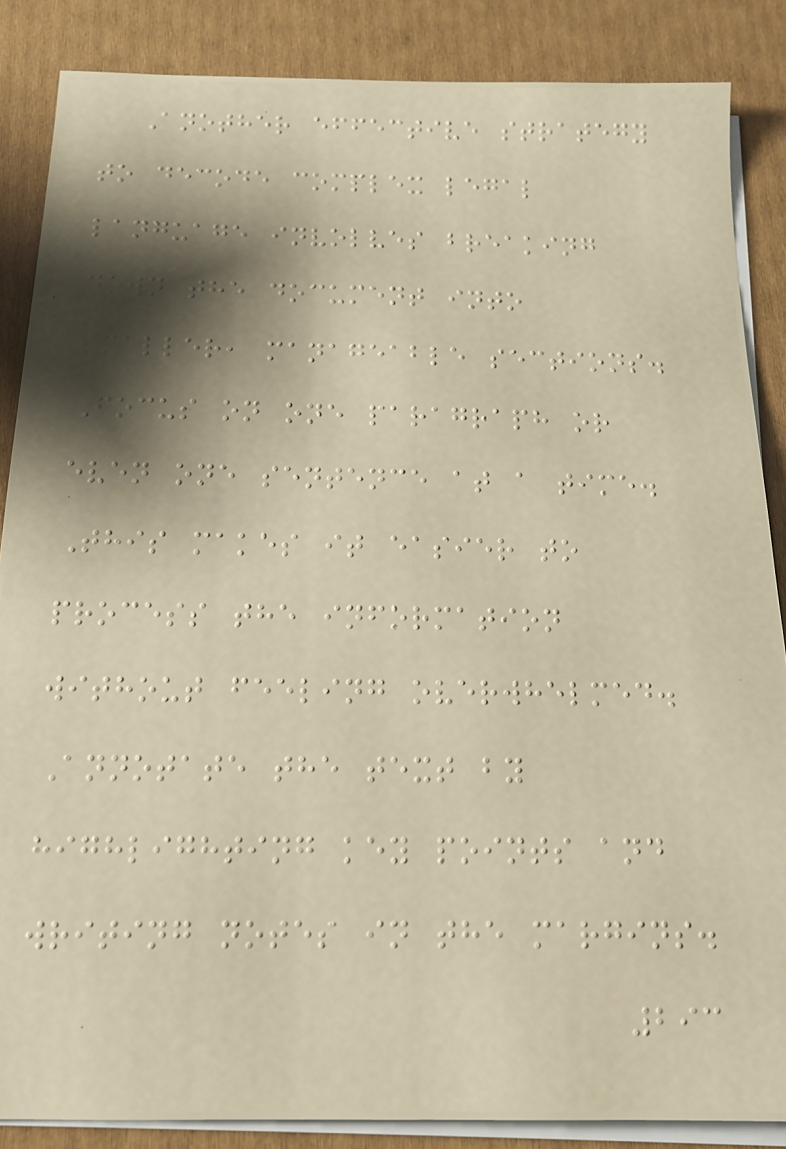Another effective strategy
to decode complex legal
language involves breaking
down the document into
smaller, manageable sections.
Focus on one paragraph or
even one sentence at a time.
This makes it easier to
process the information
without feeling overwhelmed.
Annotate the text by
highlighting key points and
writing notes in the margins.
293
